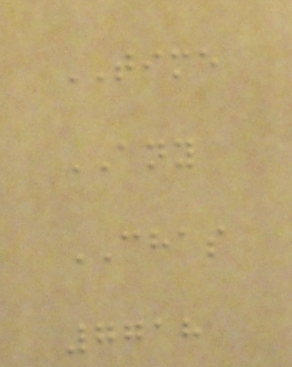TIME
ANY
CHAS
7718
